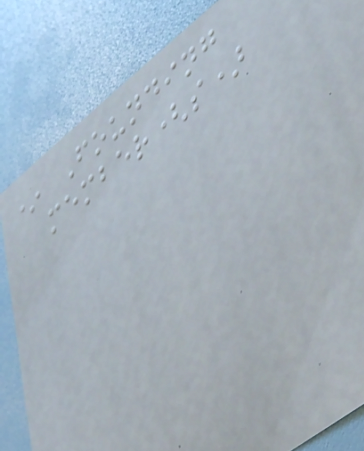* Founding
member(s)
